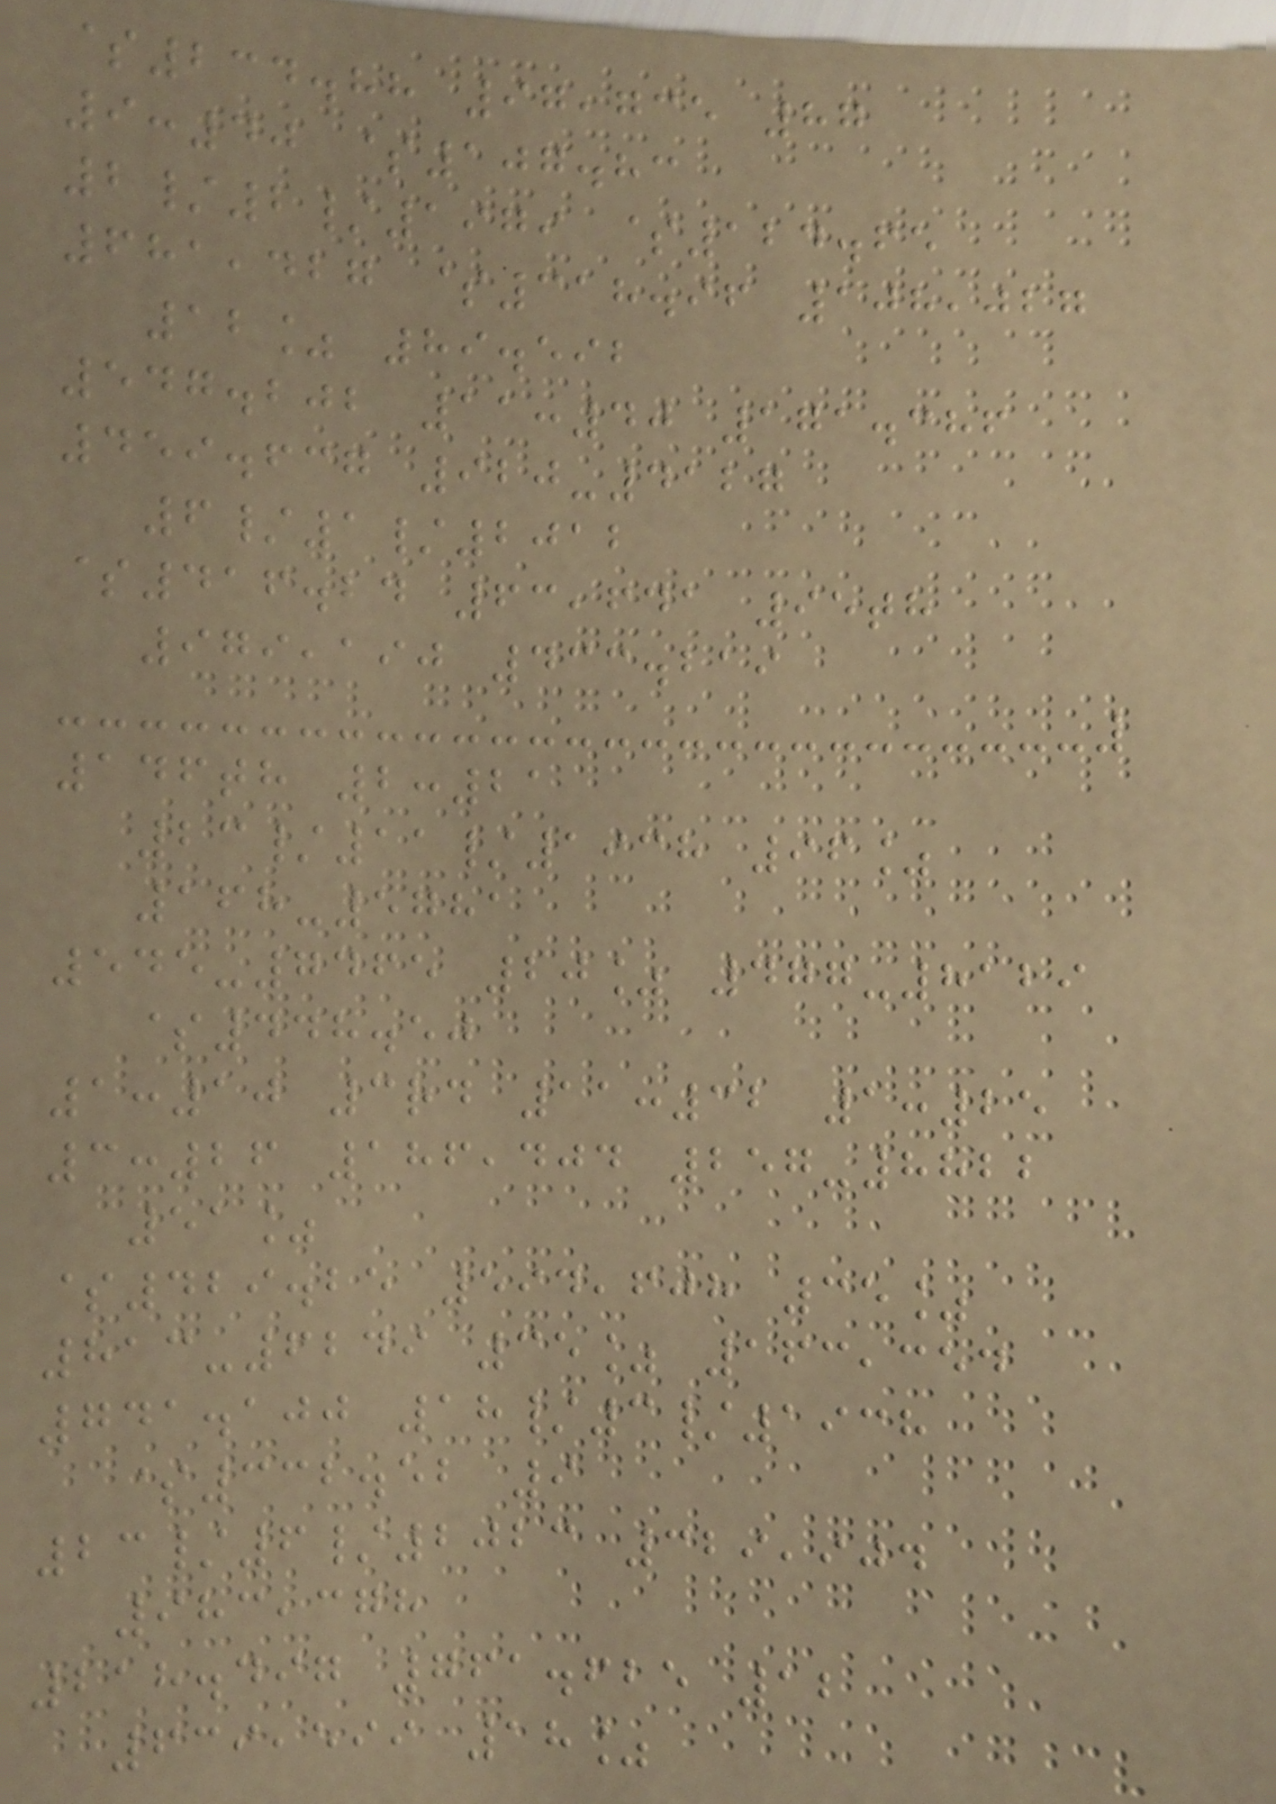$234.88 97,735 87
9:40 $107.83
2/2/1979 $124.65
681,427 $318.96 108,027
12% 89.592
547.202 11:40 171.386
459.637 920-4127
6/1/2012
$416.24 63,641 95th
979,190 433.219
146th 2:21
23/11/1938 96%
168-5781
545-7465 20% 477-8129
$448.50
1:10 3rd 11:32 1:25
3:26 186,404 257-8822
51%
$429.25 594,608 35%
813-6249 35% 163,354
741.100 18/3/1938
$332.52 9
23/6/2023 329,904
983,378
218.497 761.625 12
639,599 18%
